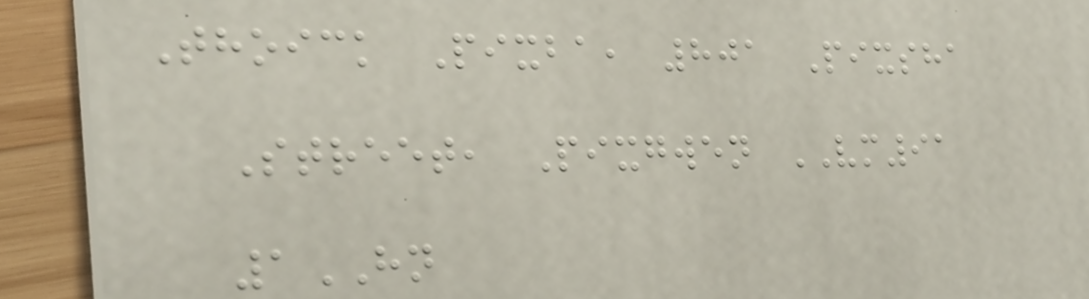Thoick Pixba, 801 Pixsha
Street, Pixgwen VM91
1HN
